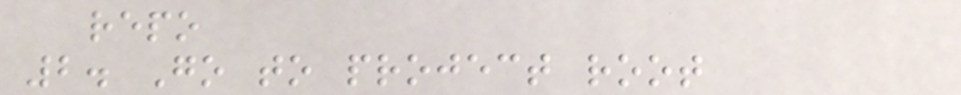repo
2. Go to project root
